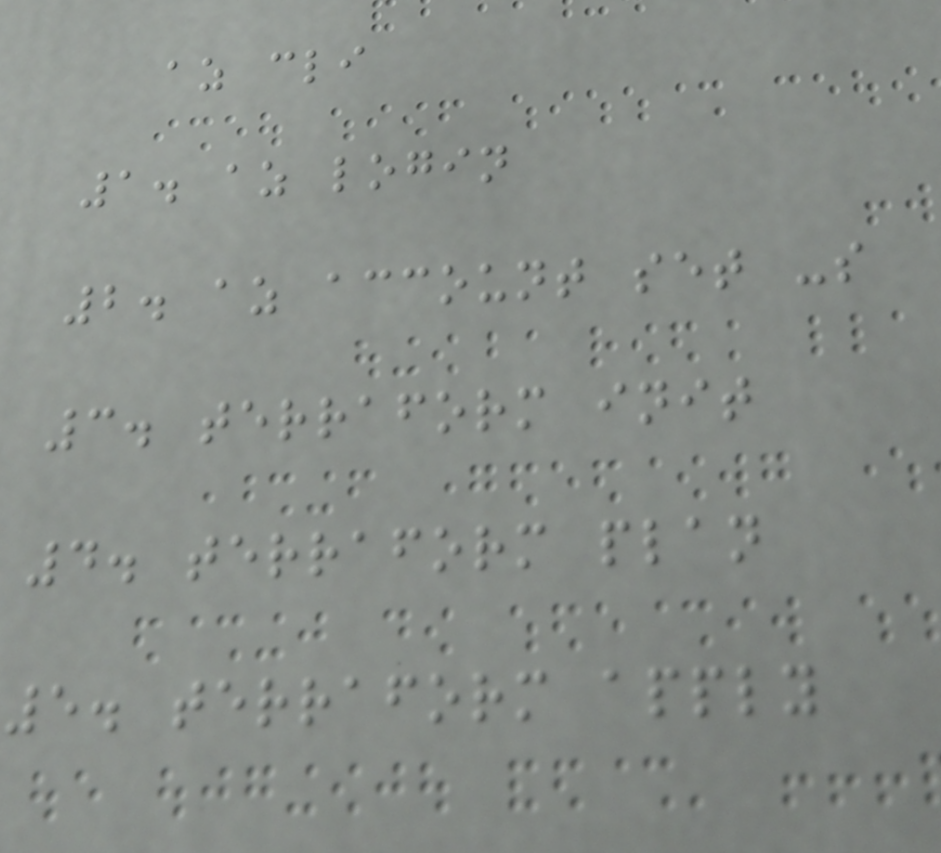az cli
1. az login
2. az account set -s
3. terraform init
4. terraform plan
5. terraform apply
